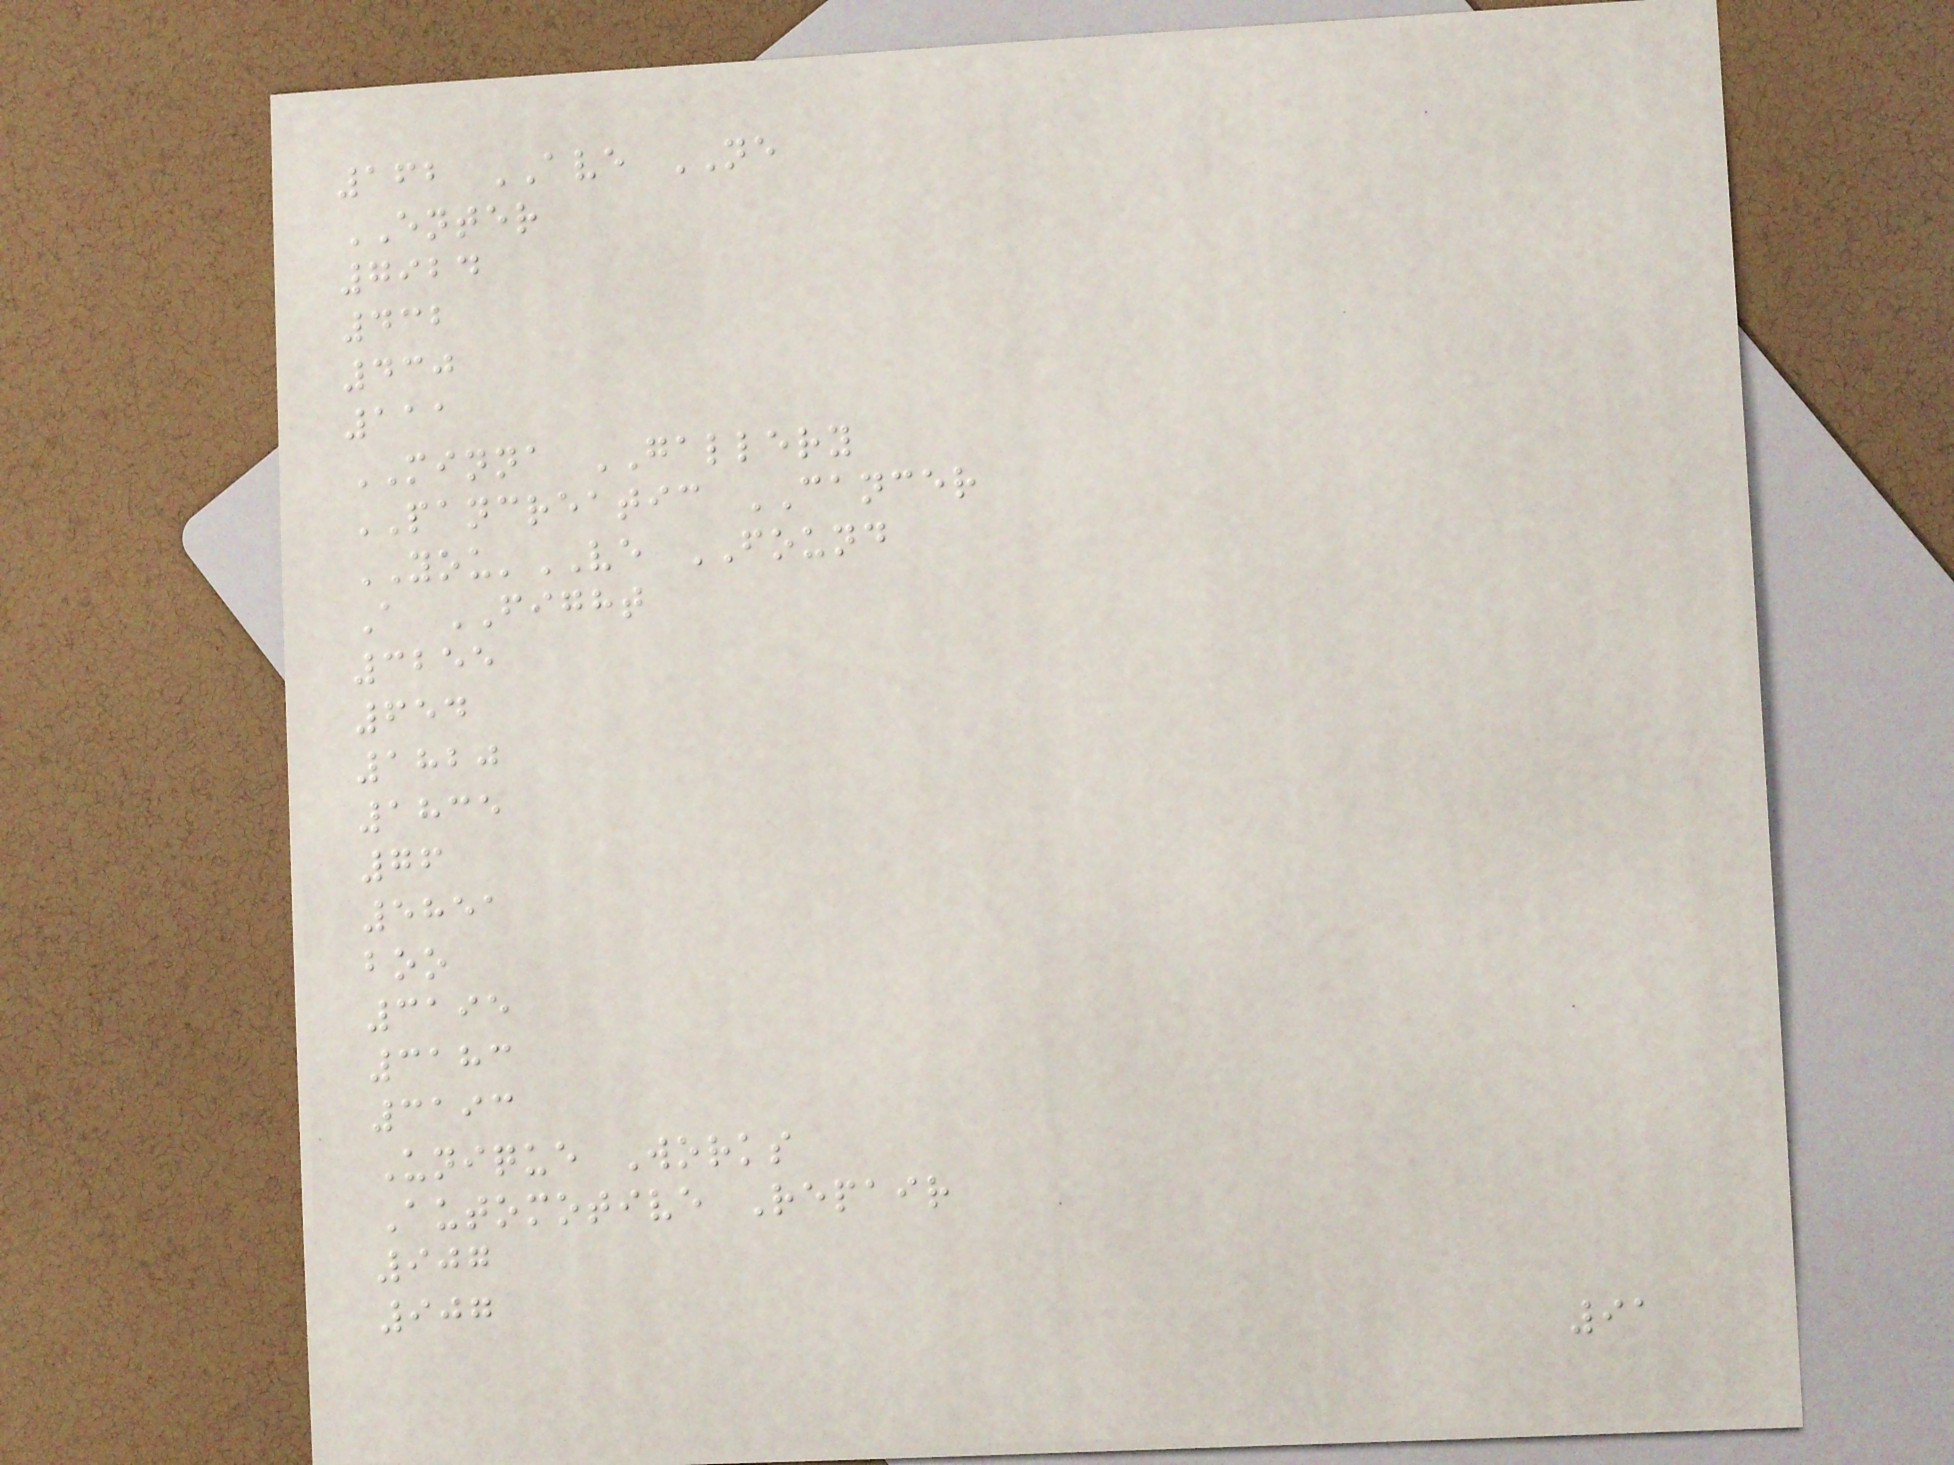162 AVE NE
ENTER
7924
432
430
111
MINNA GALLERY
PANCREATIC CANCER
YOU'VE FOUND
A FIGHT
3255
654
1820
1835
76
5851
boo
3195
3183
3193
Unique Works
Automotive Repair
907
907
91
